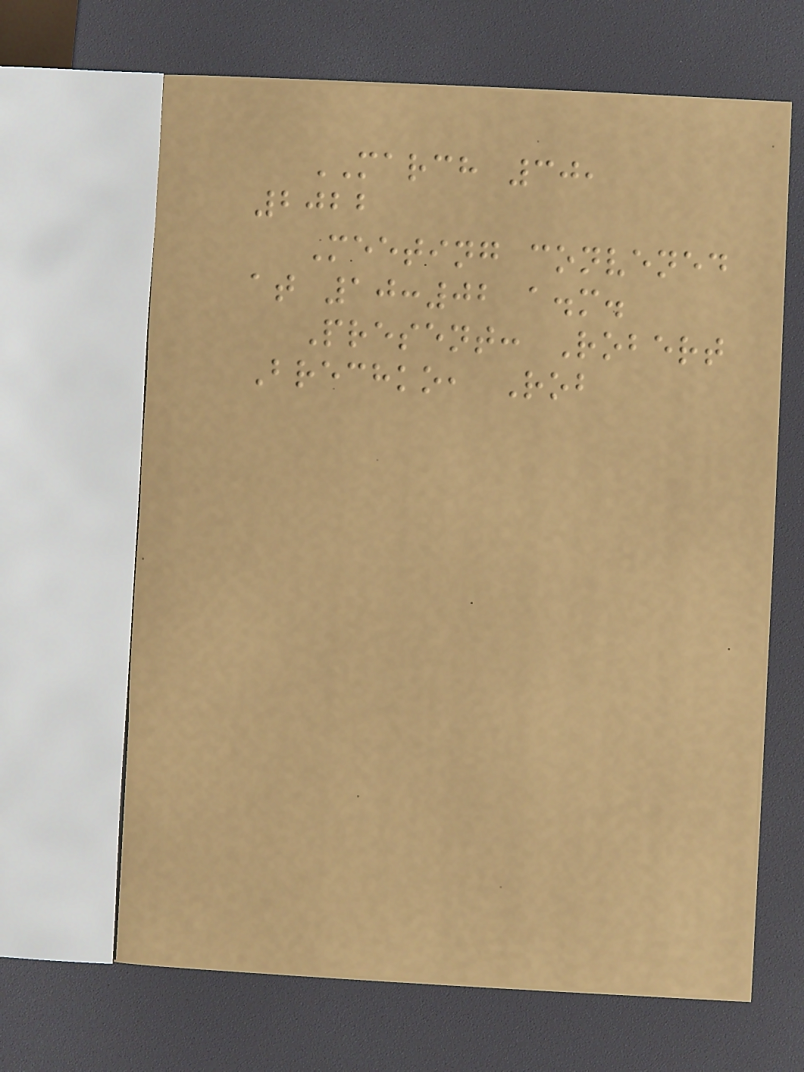MARCH 30,
2022
Meeting convened
at 10:02 a.m.
Present: Robert
Brechko, Rob
